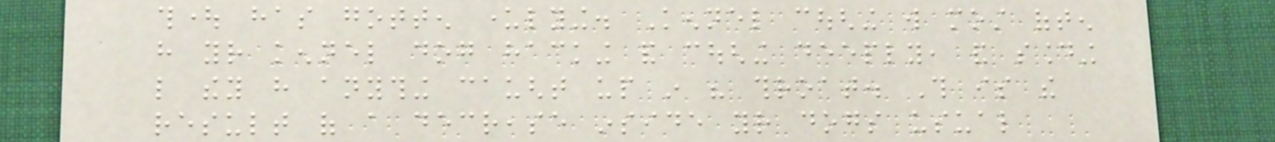thought has gotten underlying. Kennel coughing will most often
have your kennel dog hacking and coughing deeply, and sounding
like they have anything caught up in his throat. This is the
result of a decrease inside your dogs usual
